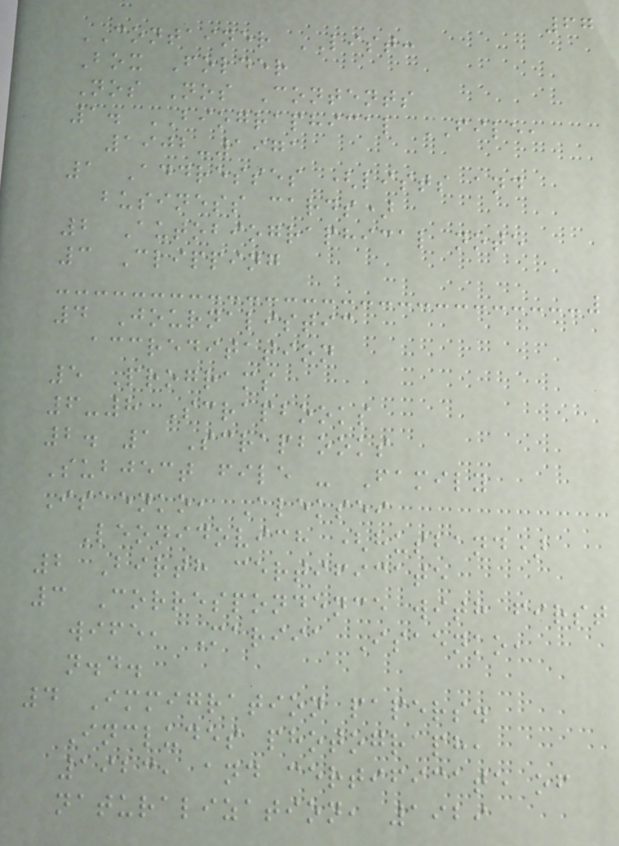67
CONTAINER LIST:
Box Folder
Nos Nos Contents
1. BIOGRAPHICAL FILE,
1902-1971
1 Addresses (lists and
business cards)
2 Autobiographical note
3 Clipping
4 Journalistic
accreditation
5 Programs
6-8 Scrapbooks
2. 1 Scrapbooks
Subject file - Family
Isaenko, Aleksei
Leonidovich (husband)
2 Birth certificate
3 Correspondence with first
wife, Mariia Isaenko,
n.d.
4 Immigration papers.
Includes photograph,
1923, and certificate of
naturalization, 1929
